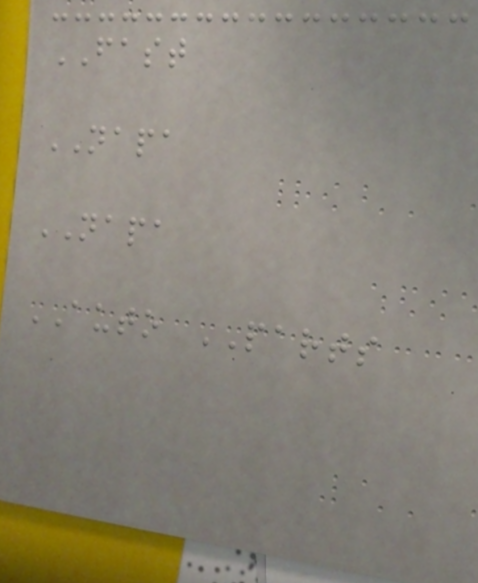FAST
NAPA
NAPA
AUTO PARTS
